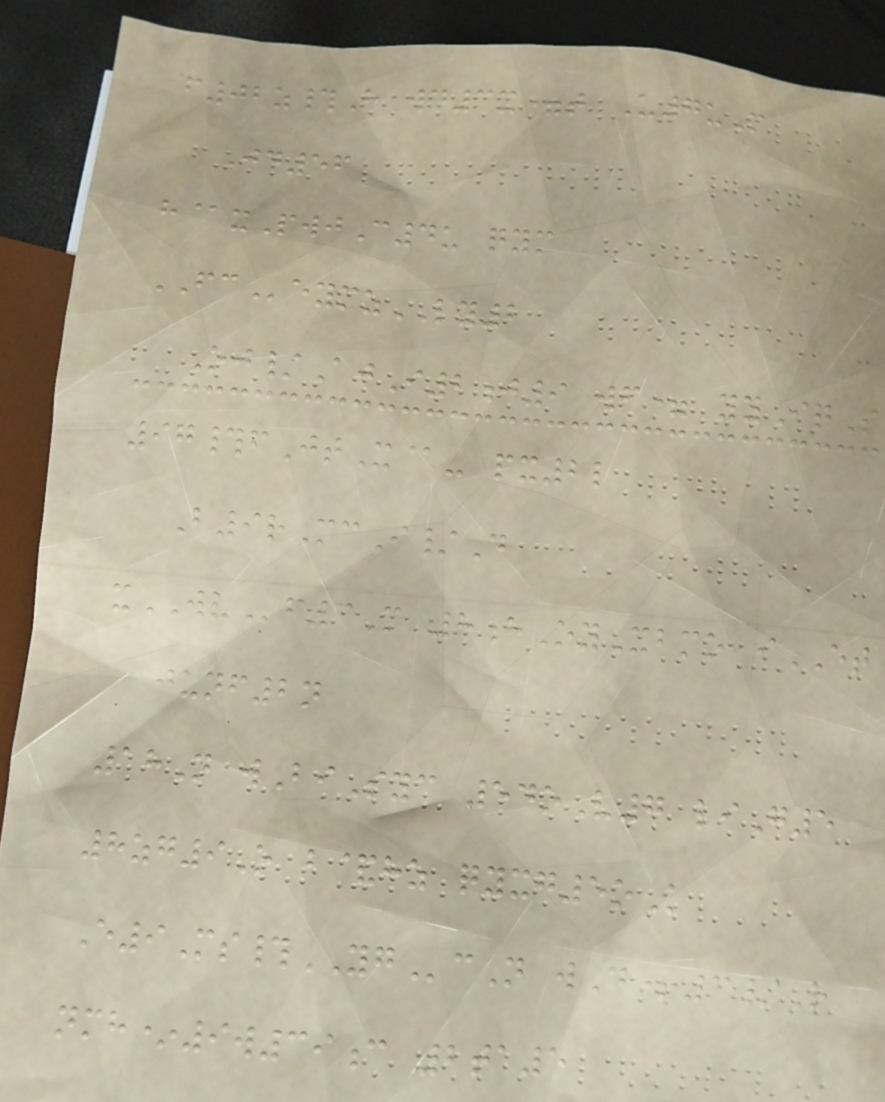f02z#H wd3x=t U7uM
Jd56
h@xPwjC4u qym
FCeymzLY2
Oj/AjI2j9 wf= yyIqS
97#fJtX@- px2l
B9rMcI/D
xWVf3M 8hOyXbmo iET
junf2n
18N wBiSyc 54oV7 liG5
8zg9O b&hz qyxg5oK
E9Ms#YGcN wD+3/R
nmh*9w39c 2ta5
